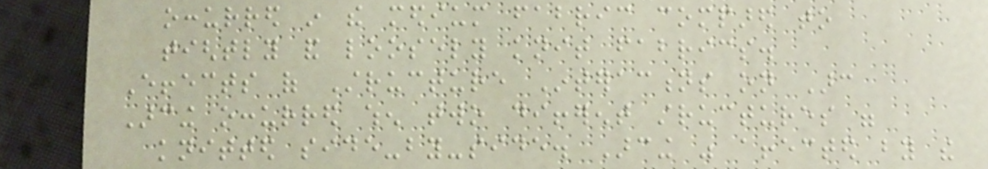occurred in the medium fabric compared to
tightly and loosely knit fabrics.
Effects of Structure Interactions on Arc
Arcing occurred when two different structures were
knitted side-by-side. Arcing was affected by the
